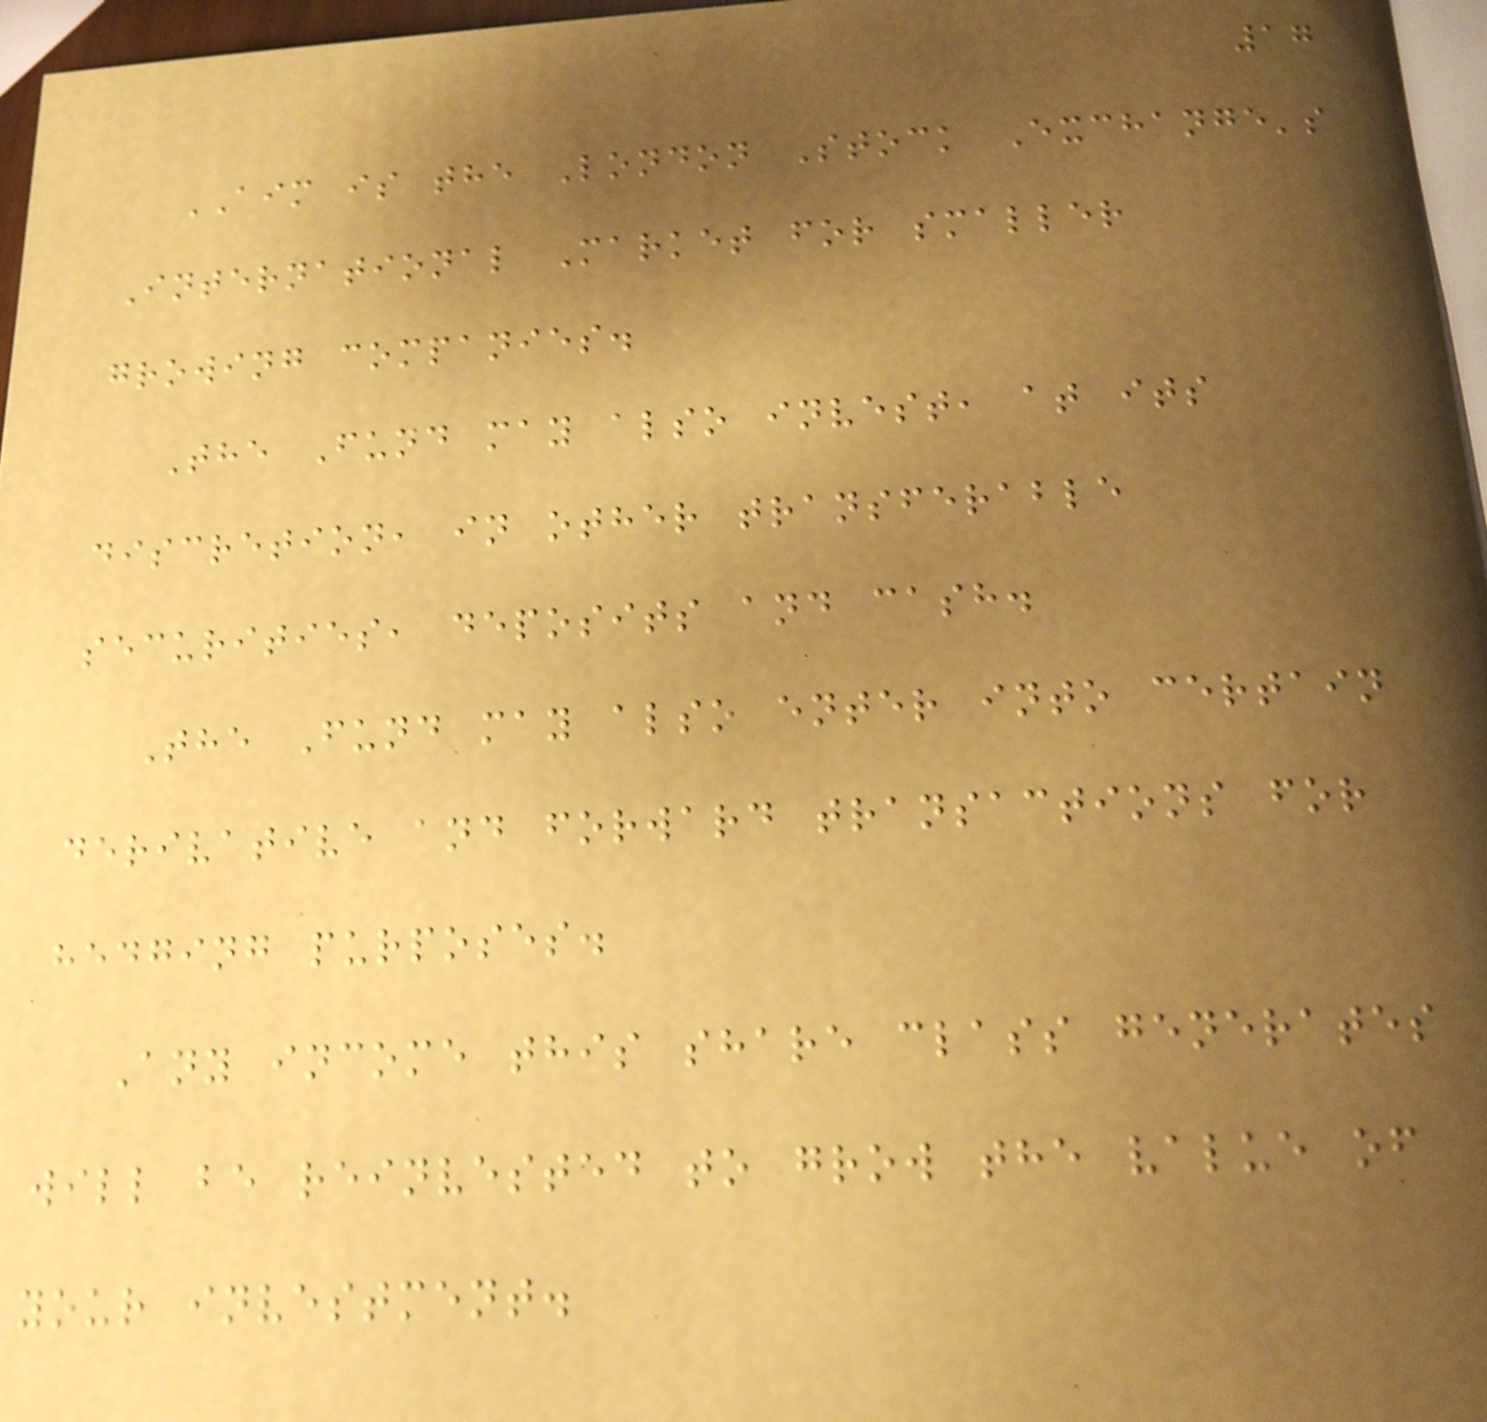17
AIM is the London Stock Exchange's
International Market for smaller
growing companies.
The Fund may also invest, at its
discretion, in other transferable
securities, deposits and cash.
The Fund may also enter into certain
derivative and forward transactions for
hedging purposes.
Any income this share class generates
will be reinvested to grow the value of
your investment.
